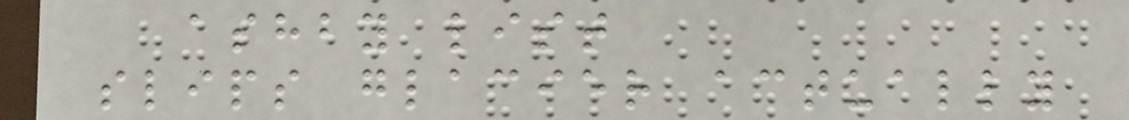ashby list
slips glacier actually
